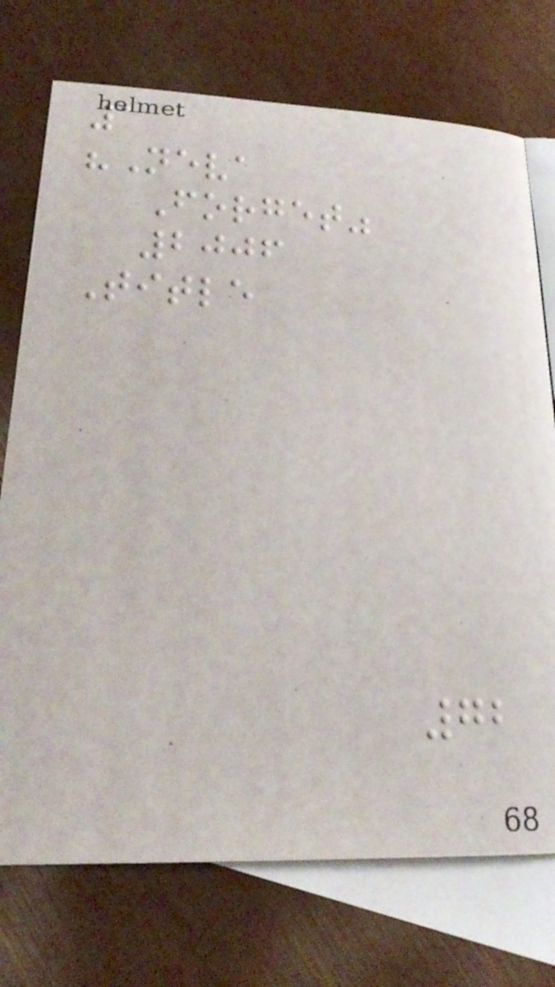1
"Neva
Forget"
2006
Title
72
